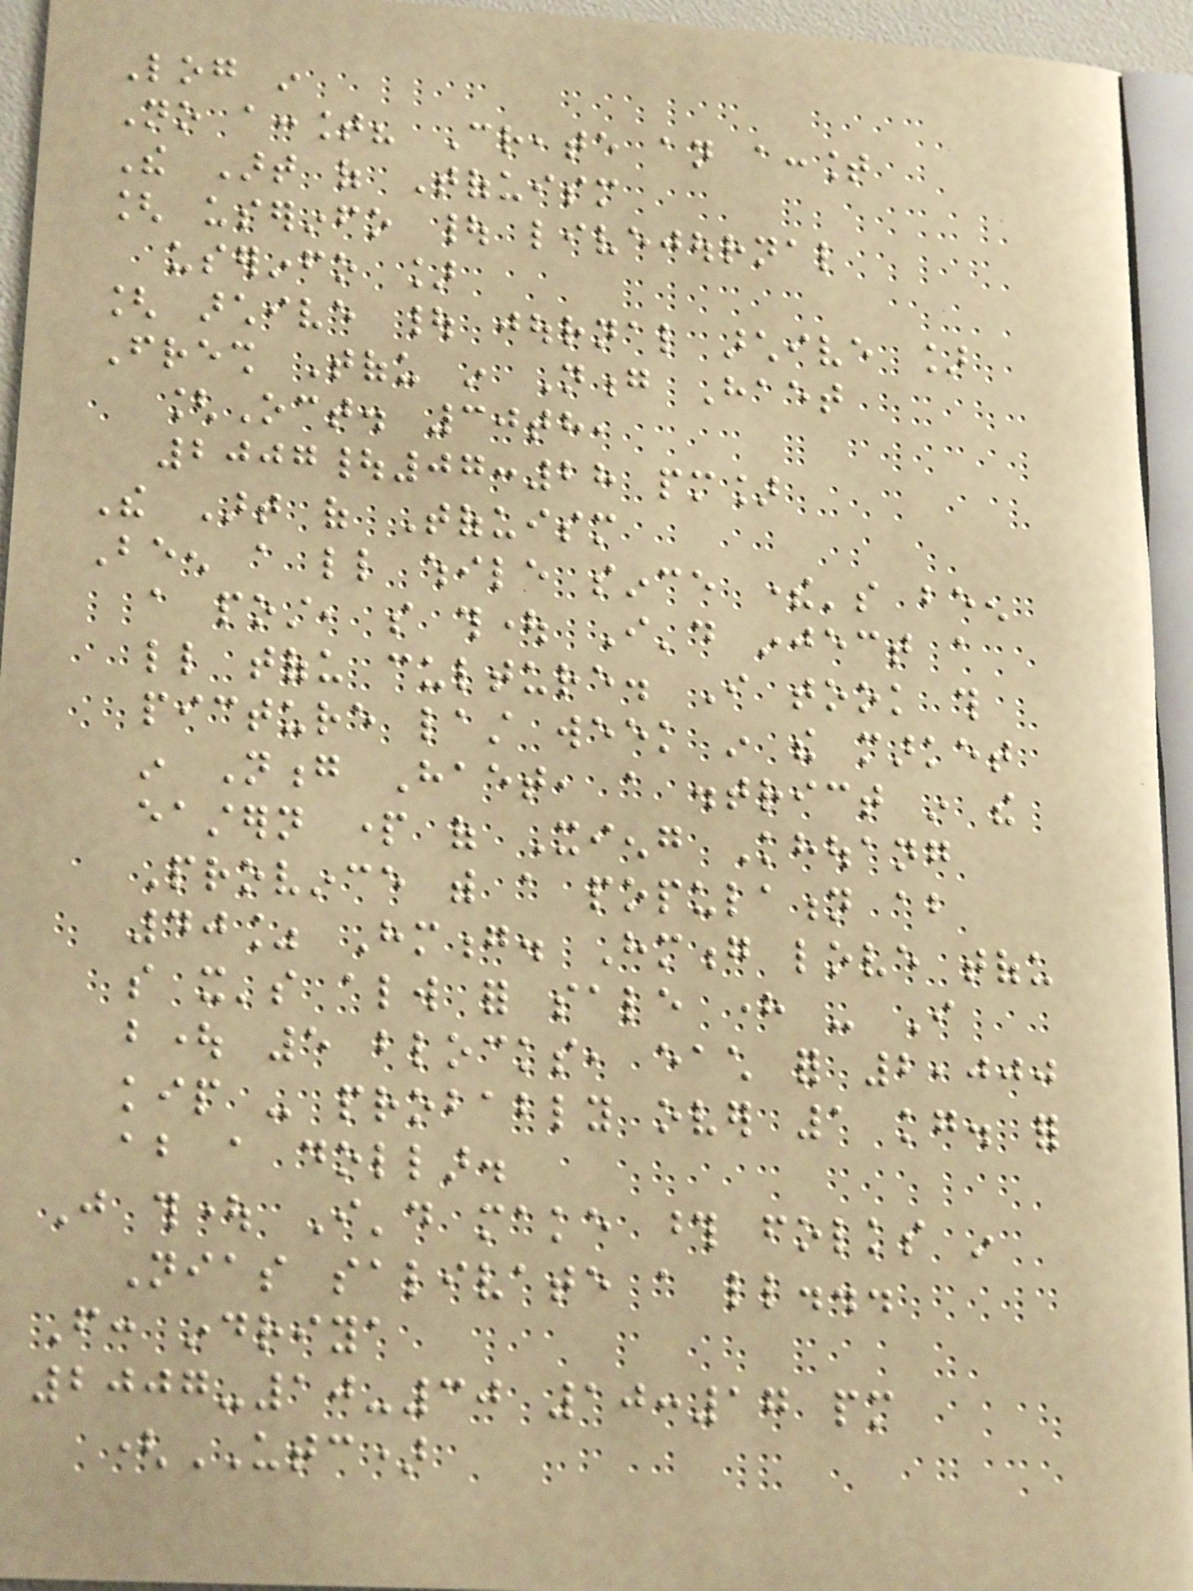Log in
No account? Create an account
The Art of Tofuism
[ userinfo | livejournal
userinfo ]
[ archive | journal archive ]
Fresh Tofu in Nong Haet
[Oct. 30th,
2007|07:28 pm]
The Art of Tofuism
Been a little while since there's been
a post, so thought I'd inject a
little tofu culture. I took this
picture last week in the market
in Nong Haet, a district in the
eastern part of Xieng Khouang
Province with a population about
40% Hmong. Hmong love tofu
so it's always for sale here - I
bought 5 blocks, each for 2,000
kip - probably over 1 kg. for
about a dollar.
Just thought I'd make those folks in
Nias salivate a little...
From: indriya
2007-10-30 10:17 pm
(UTC)
